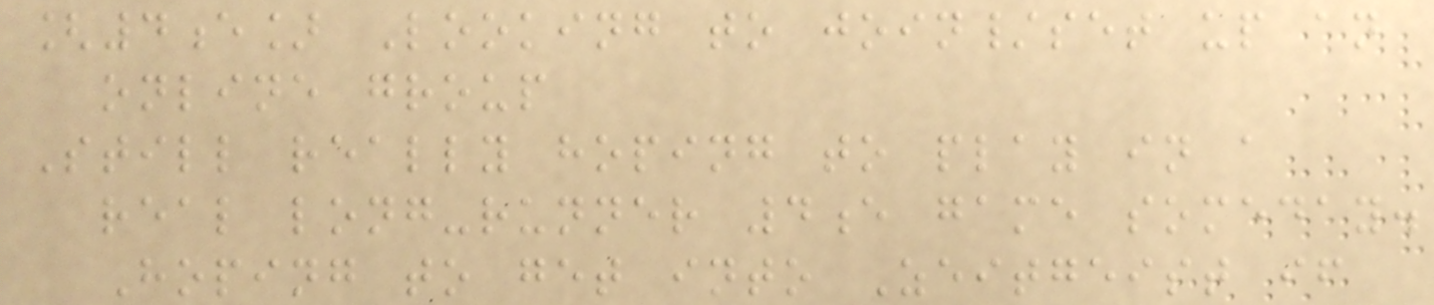[4e] Looking to join/set up an
online group
Still really hoping to play in a
real long-runner 4e game someday.
Hoping to get into Zeitgeist if
